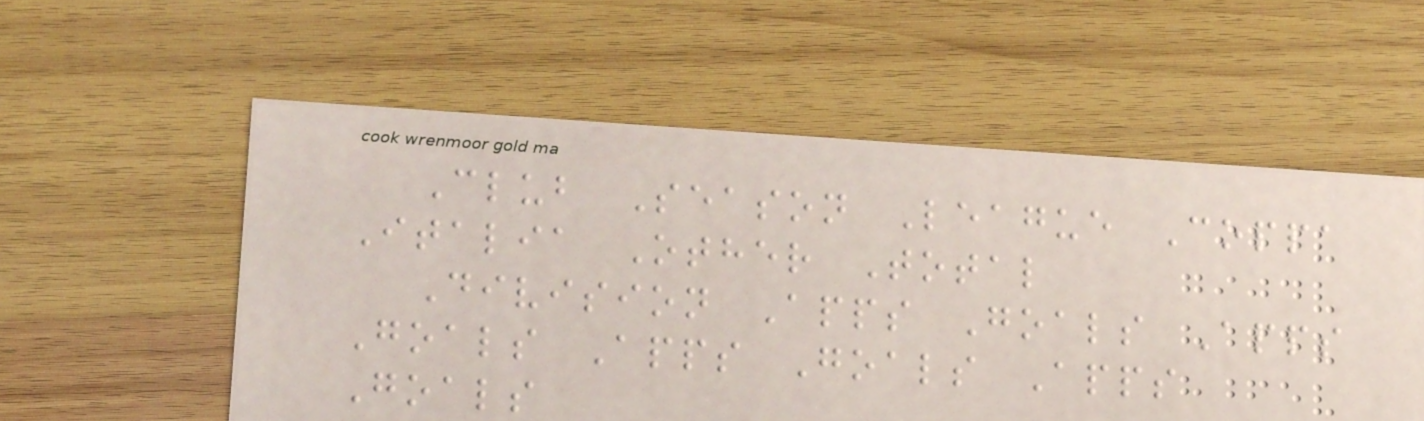Club Season League Coppa
Italia Other Total
Division Apps Goals Apps
Goals Apps Goals Apps
Goals
